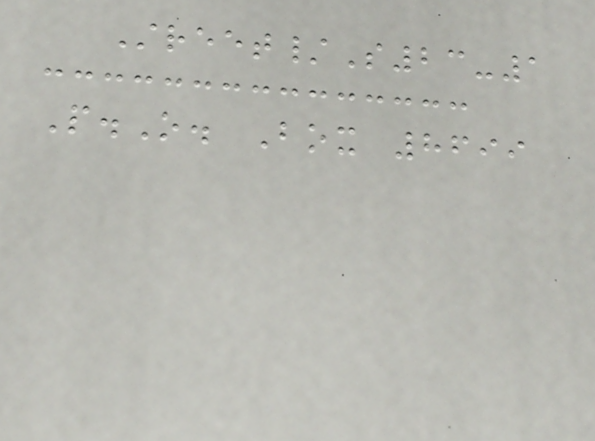Street/S23-1
P.O. Box 8699
